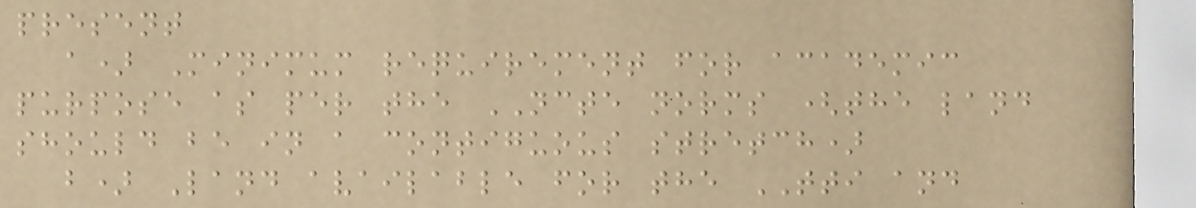present
a) Minimum requirement for academic
purpose as per the NCTE norms (the land
should be in a contiguous stretch)
b) Land available for the TTI and
